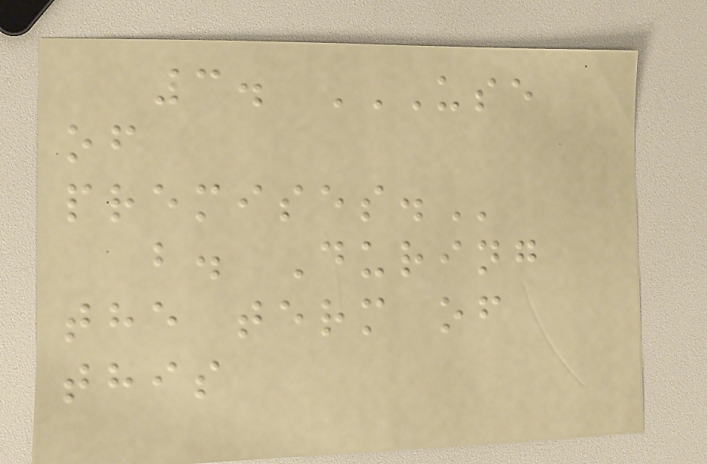3. USE
OF
PREMISES.
b. During
the term of
this
